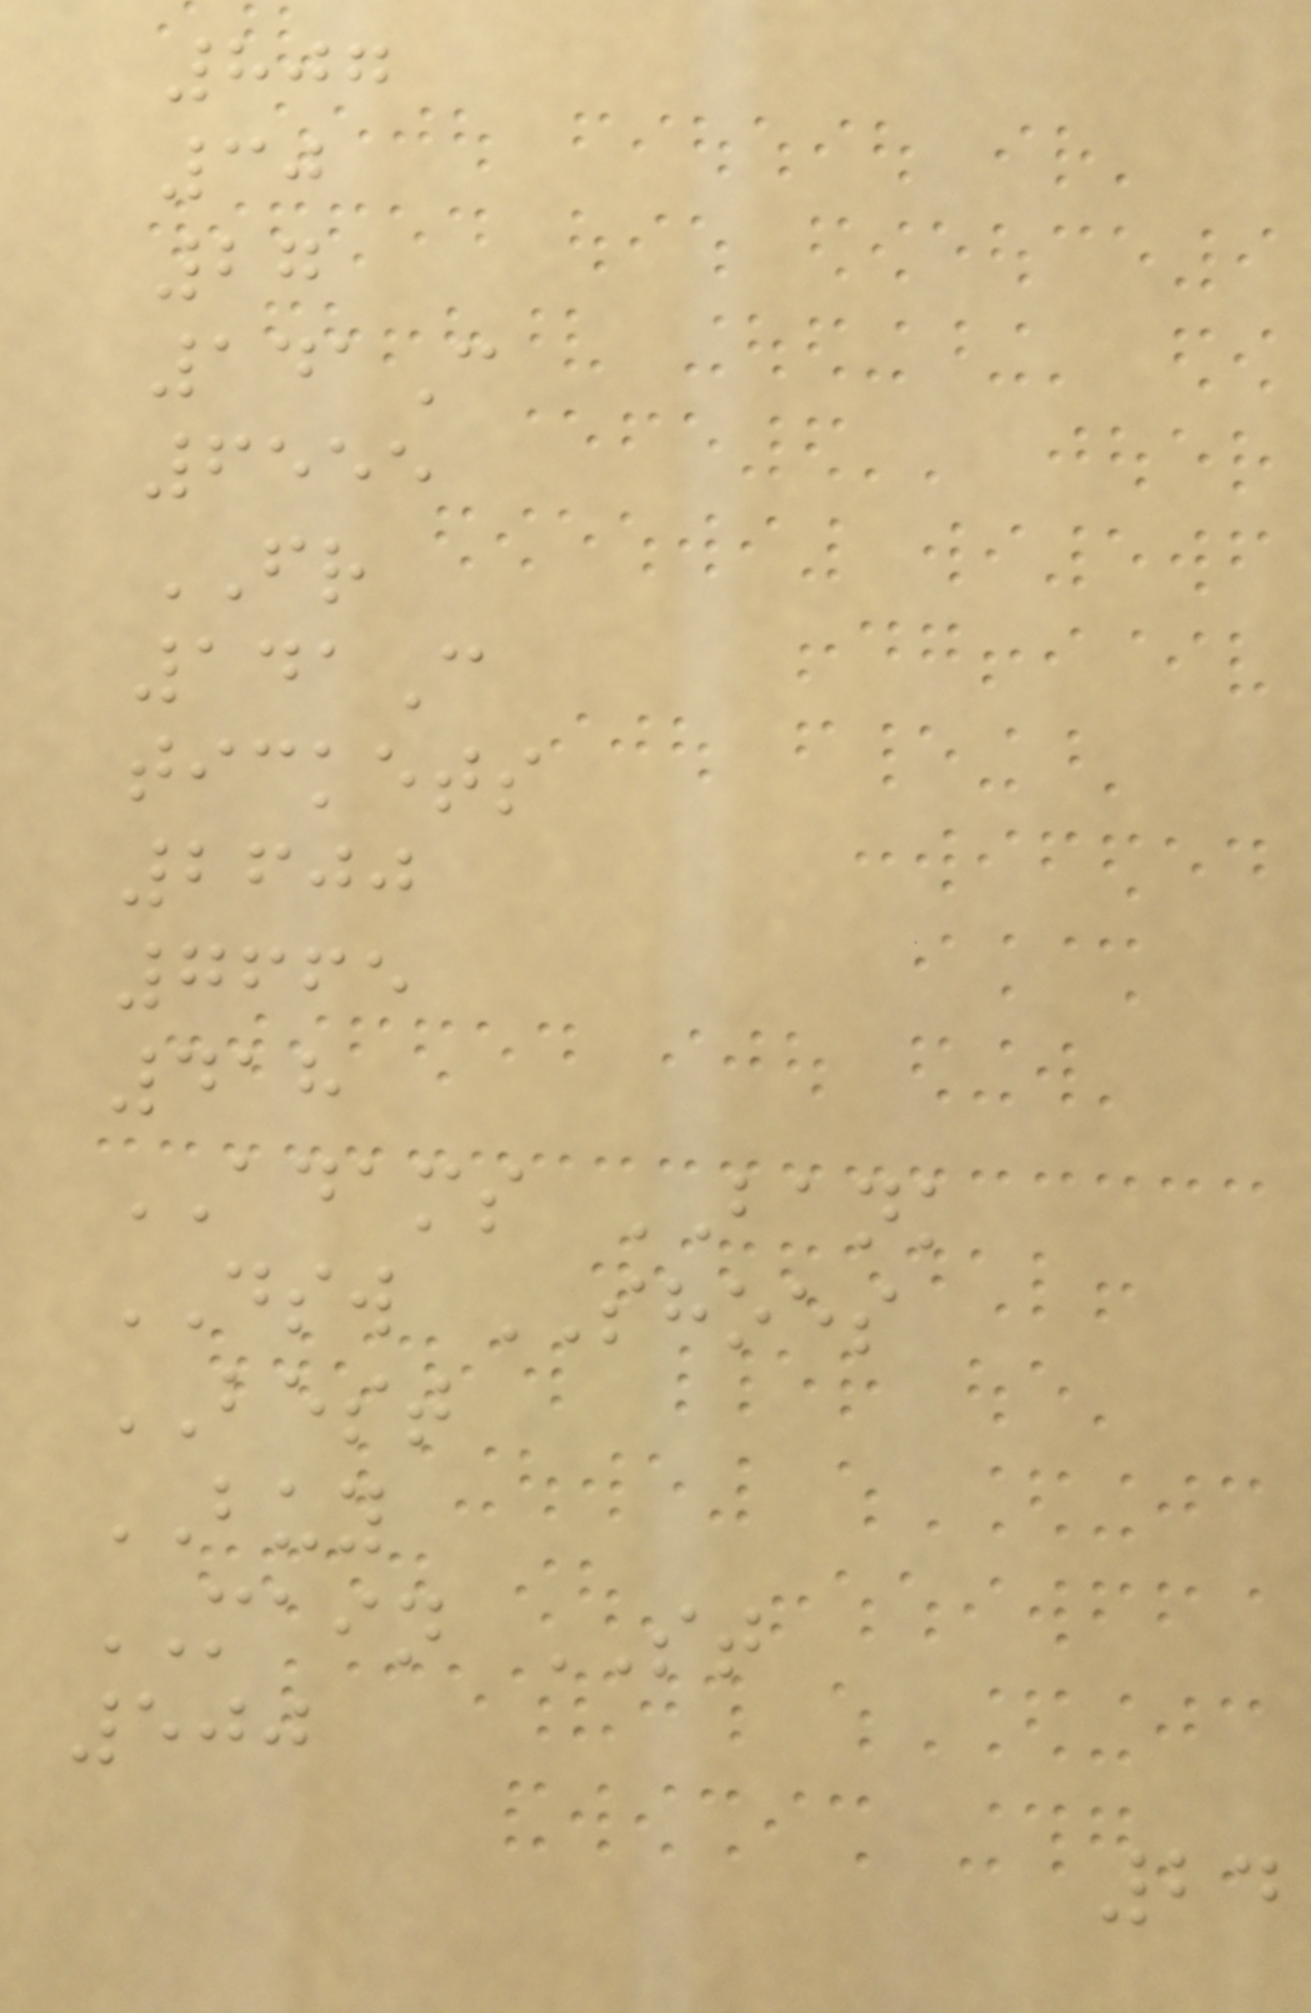807
30
27
141C
6555
FR
141C
tickets
2600
7665
418
ADAMS BANK
DSW SHOES
BEST
BUY
MAIN ST
500
24
